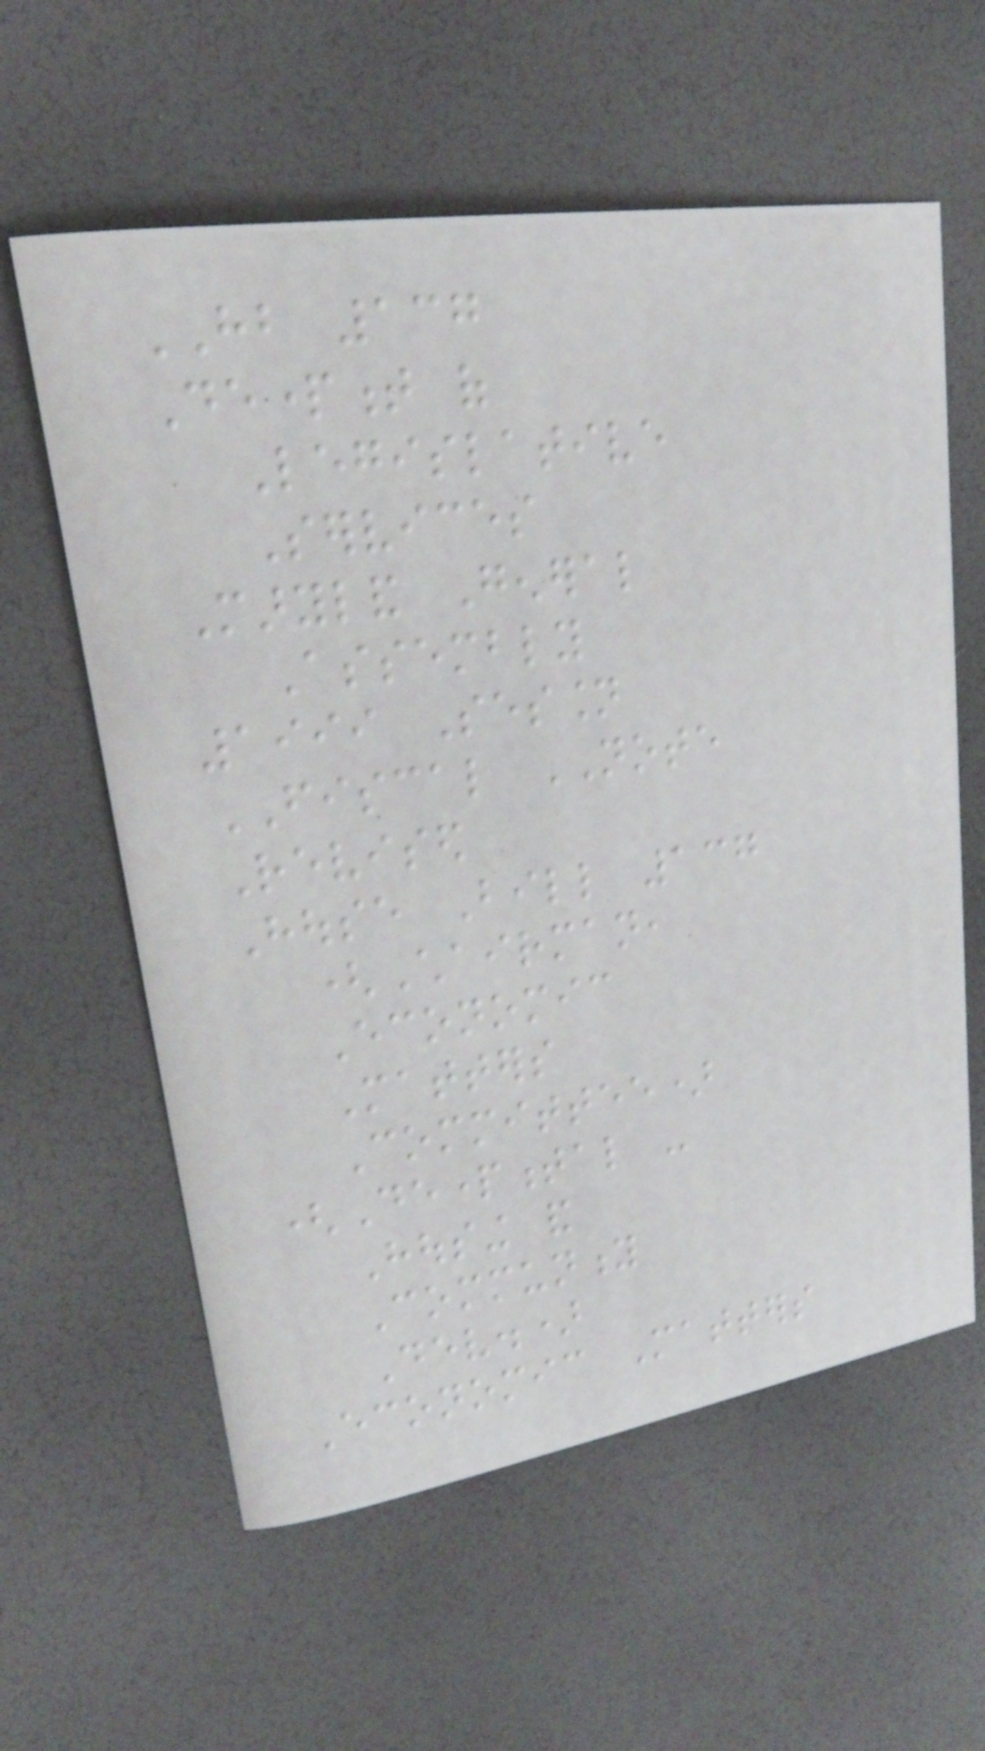HB 137
Department of
Legislative
Services
Maryland General
Assembly
1999 Session
FISCAL NOTE
Revised
House Bill 137
(Chairman,
Economic
Matters
Committee)
(Departmental -
Housing and
Community
Dev.)
Economic Matters
